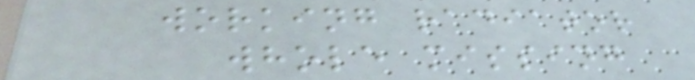working radiator
whole missing
